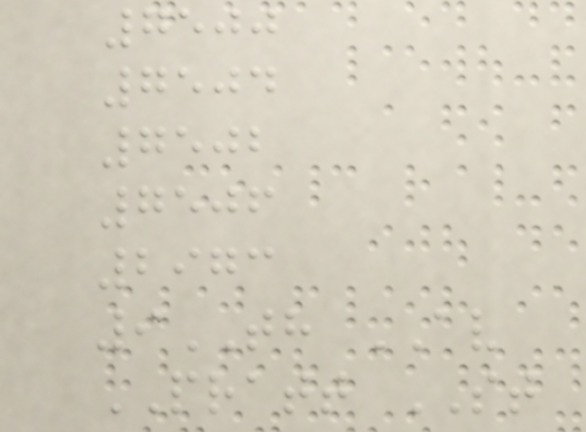7500
7504
7502
7506
2973
9TH AV
PRATT ST
